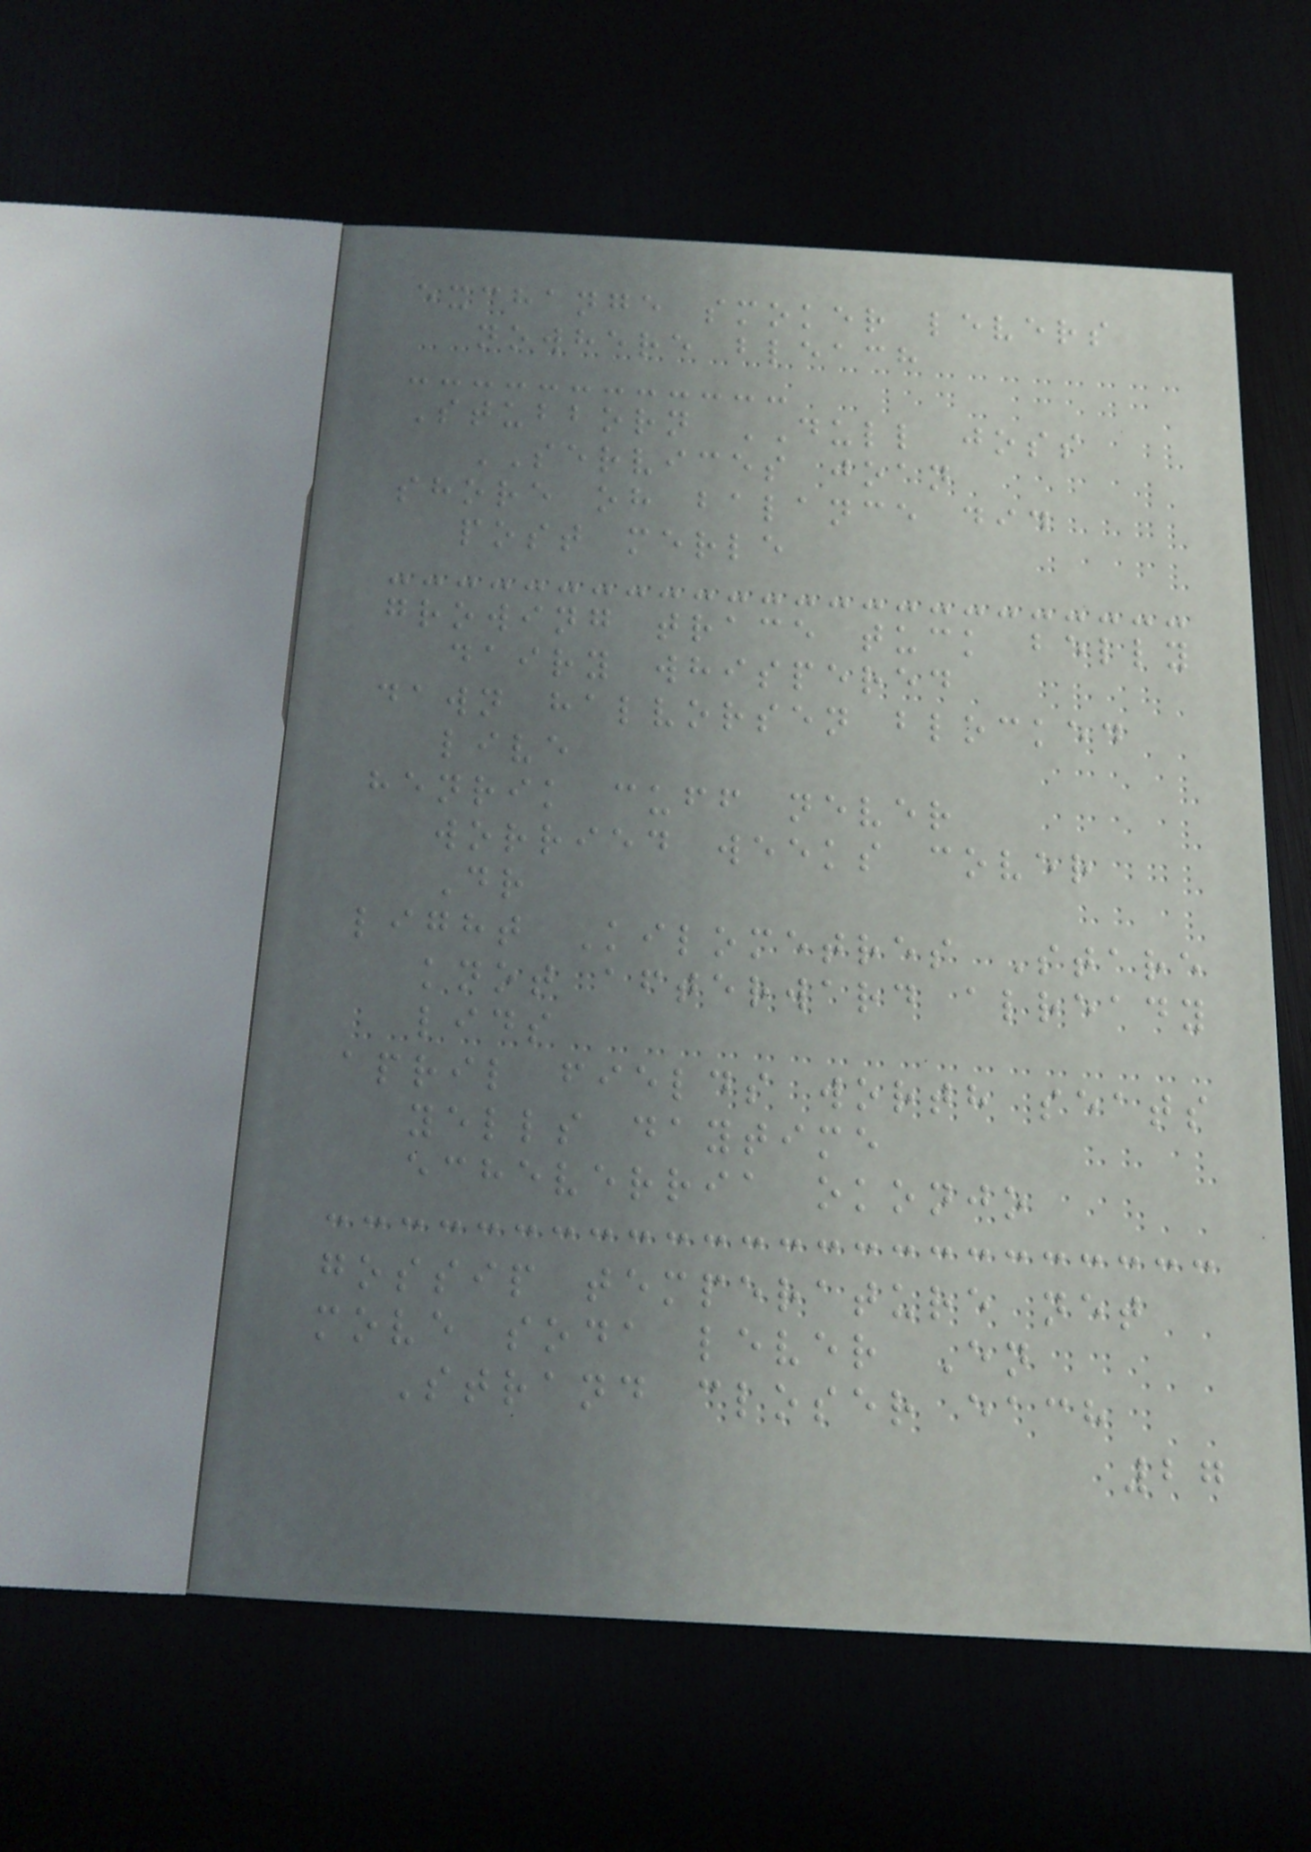exchange smoker levers
nowhere bleach
Stubborn DULL joss
SERVICES joan
shore oh balance did
post merle
growing trace tuck belly
dairy whispered
dawn halvorsen blocked
live
henrik cuff never
worried weeks cover
Dr
light Kilometres Stare
knot afterward already
lids
april fields worth seats
yells daytime
echeverria okonjo
gossip temperature net
move soda lever En
Strand closer each
27
